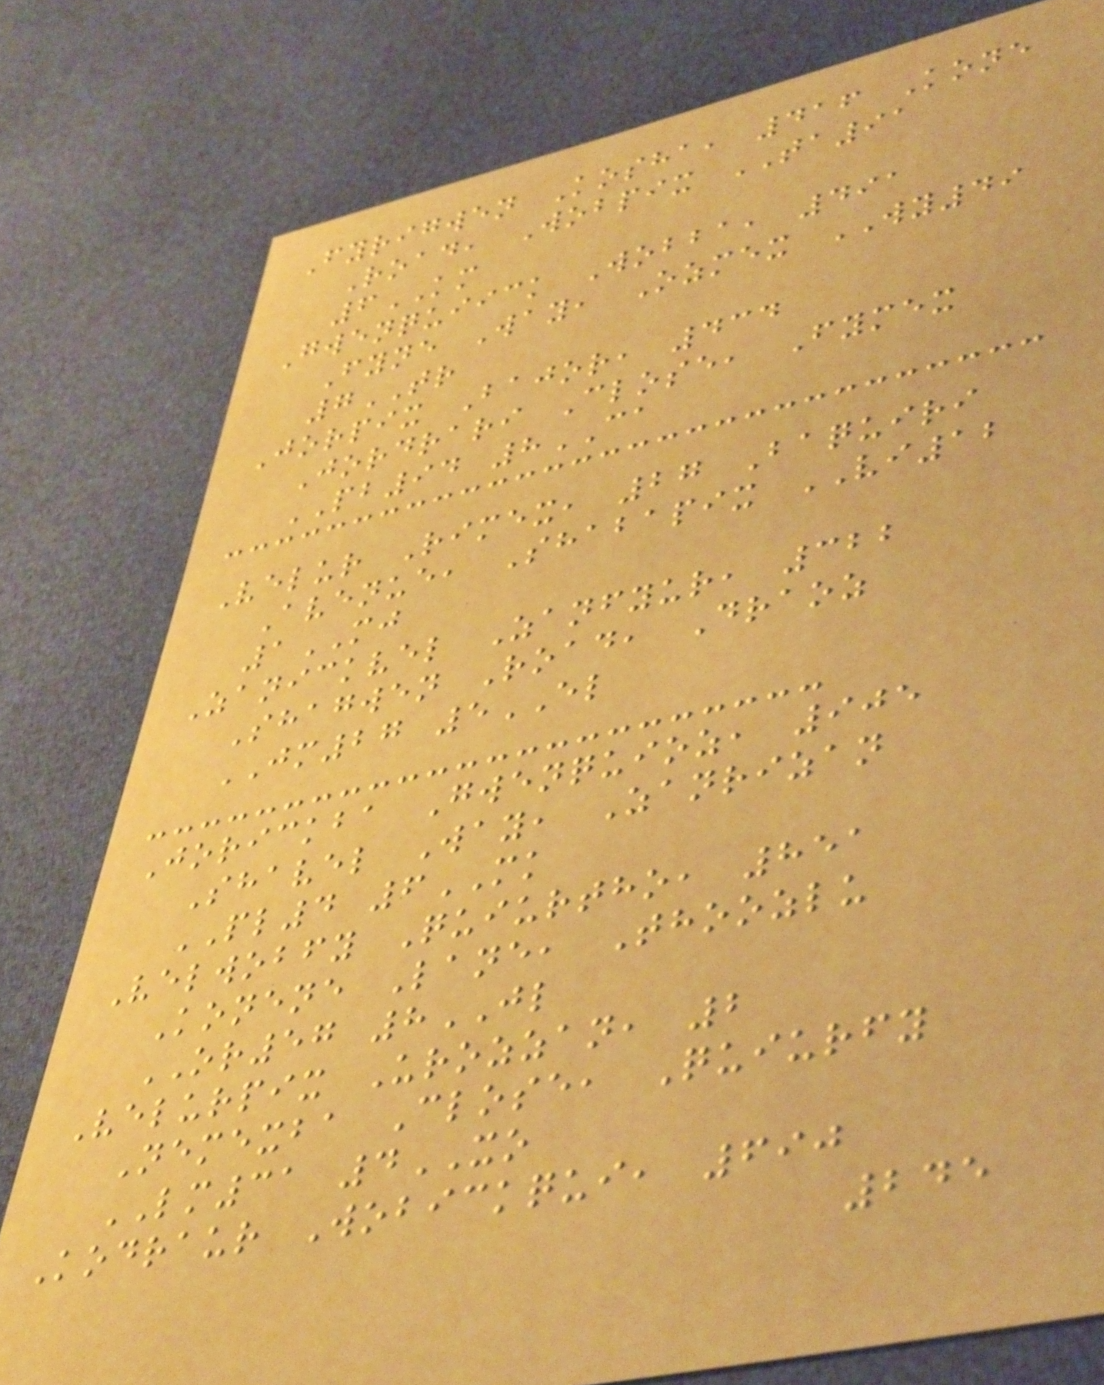Fyrigwen Kosha, 416 Kone
Road, Wobpix TA91
6KM
Gwenquiick Wobba, 491
Fyne Way, Ozmex WY49
7TR
Jorpix Bajor, 434
Jordrari Close, Fymex
PB94 8CA
Velur Rimex, 27 Baquiri
Avenue, Shabapix VI12
1MJ
Zanickvel Zanfyur, 322
Shagwen Road, Draoz
JM27 5EL
Jorickba Gwenquioz, 905
Shavel Way, Zanrizan
PL4 6MK
Velwobfy Quiurtho, 851
Konene Lane, Thoozlu
OR57 8JL
Velurpix Urozzan, 2
Nemexba Close, Quiurfy
LM31 4XO
Kodraur Wobickqui, 690
245
